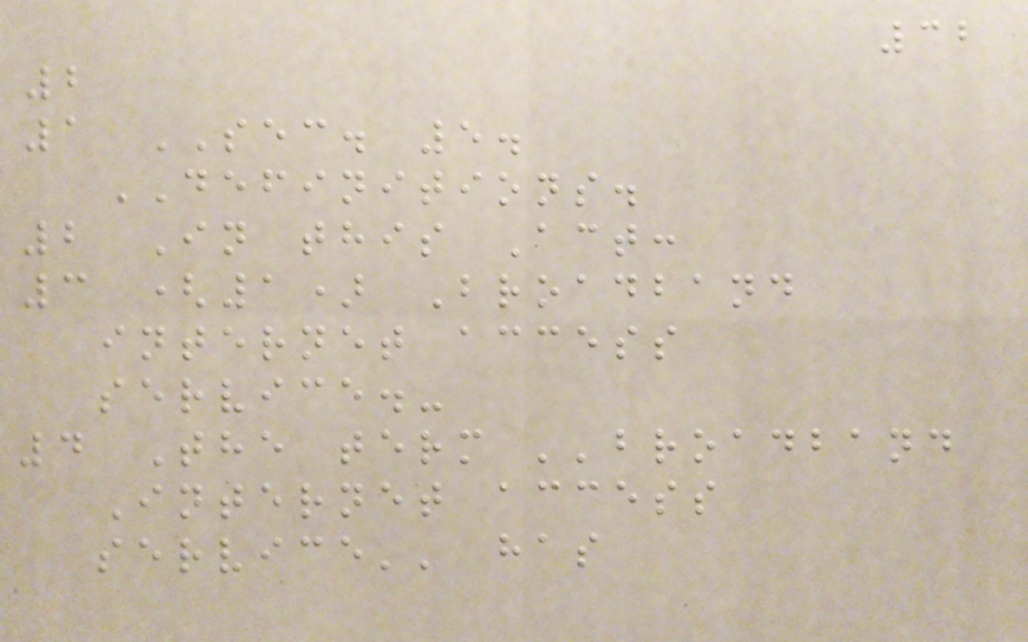32
2
1 SEC. 5.
DEFINITIONS.
2 In this Act:
3 (1) Broadband
internet access
service.-
4 The term ''broadband
Internet access
service'' has
